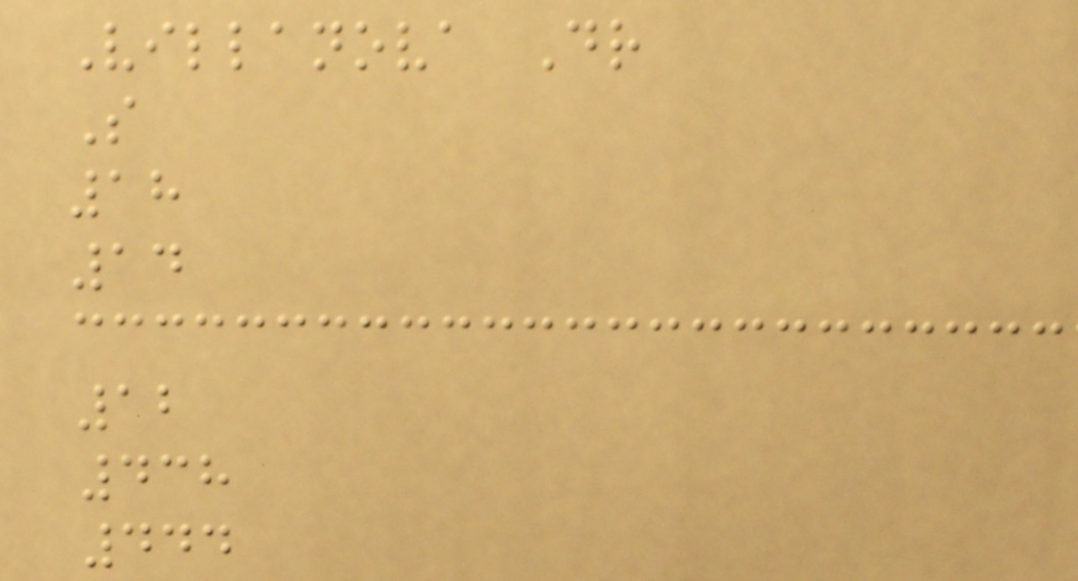Villanova Dr
S
18
14
12
438
444
